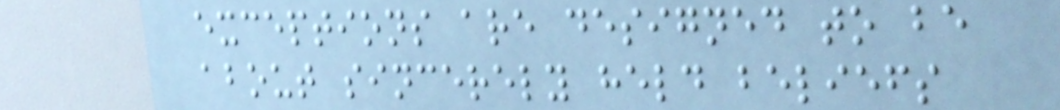exceptions are designed to be
about sincerely held beliefs
